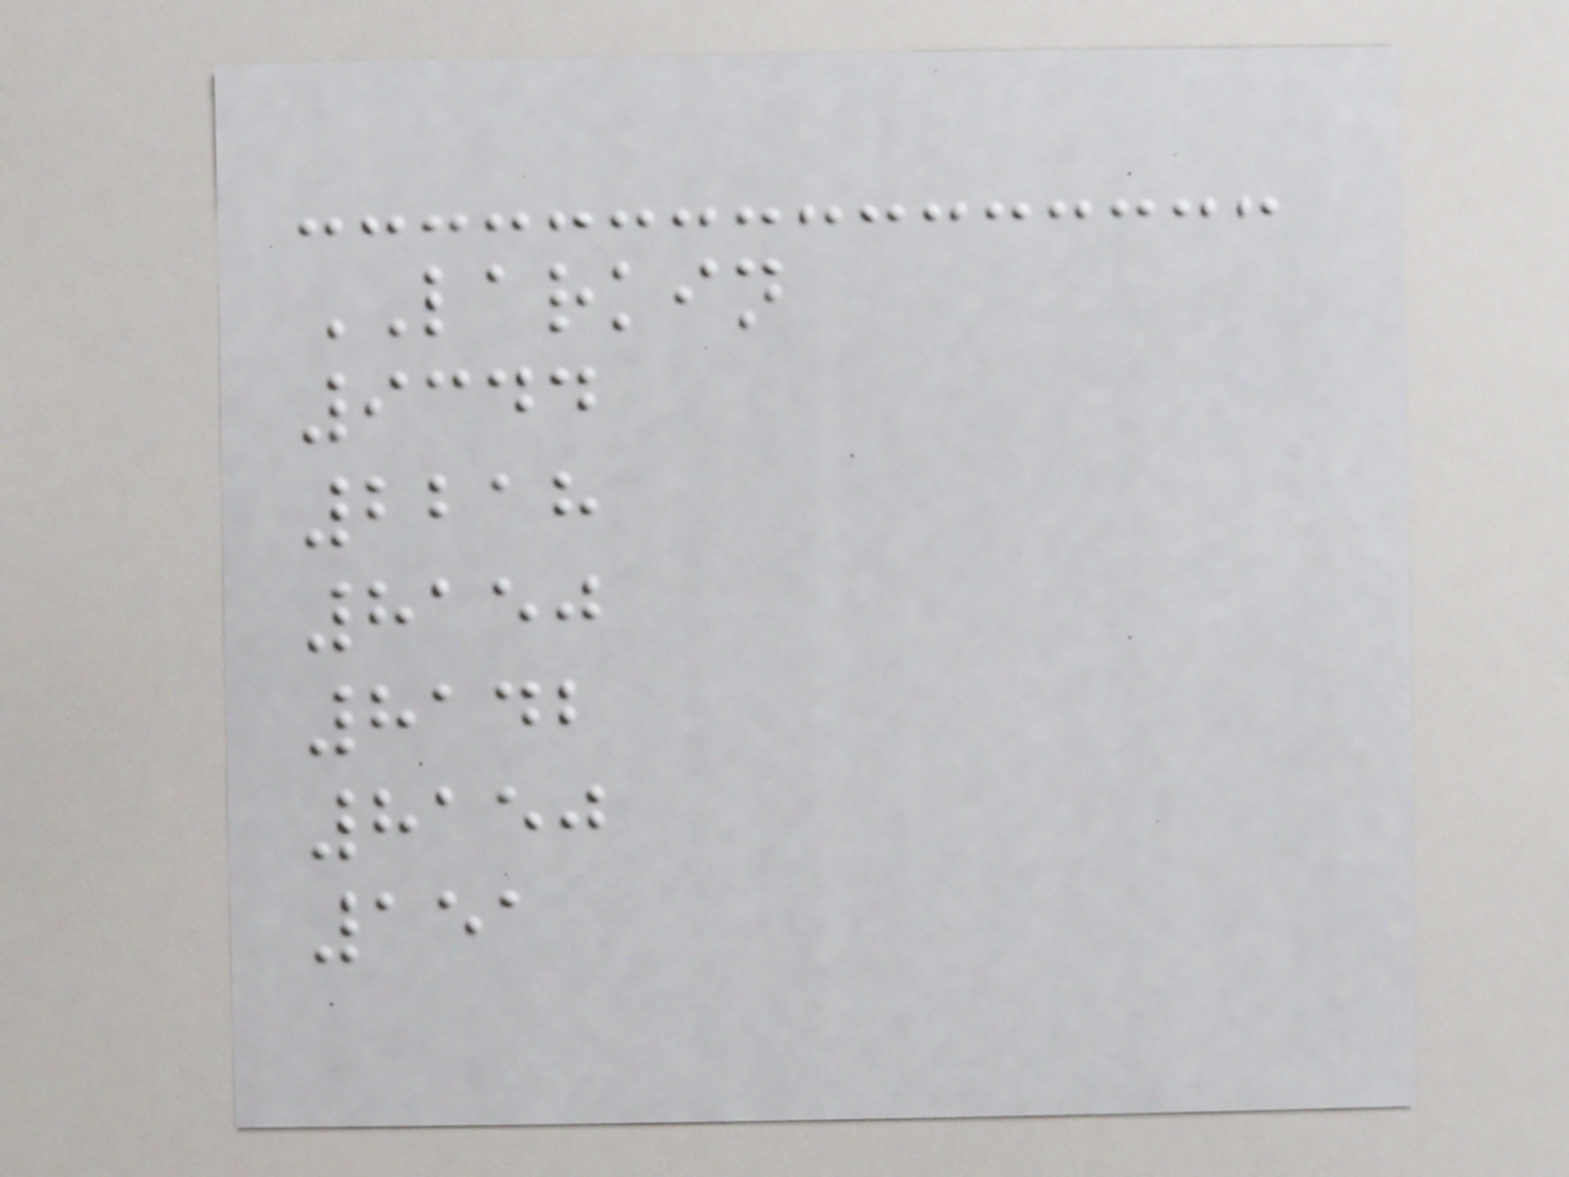LARKIN
9344
2218
8150
8142
8150
151
